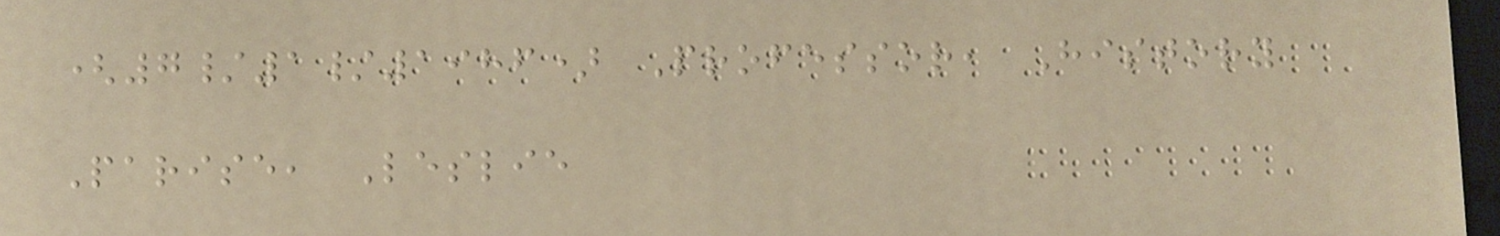(7/1/1986) Professor, History
Parise, Leslie
